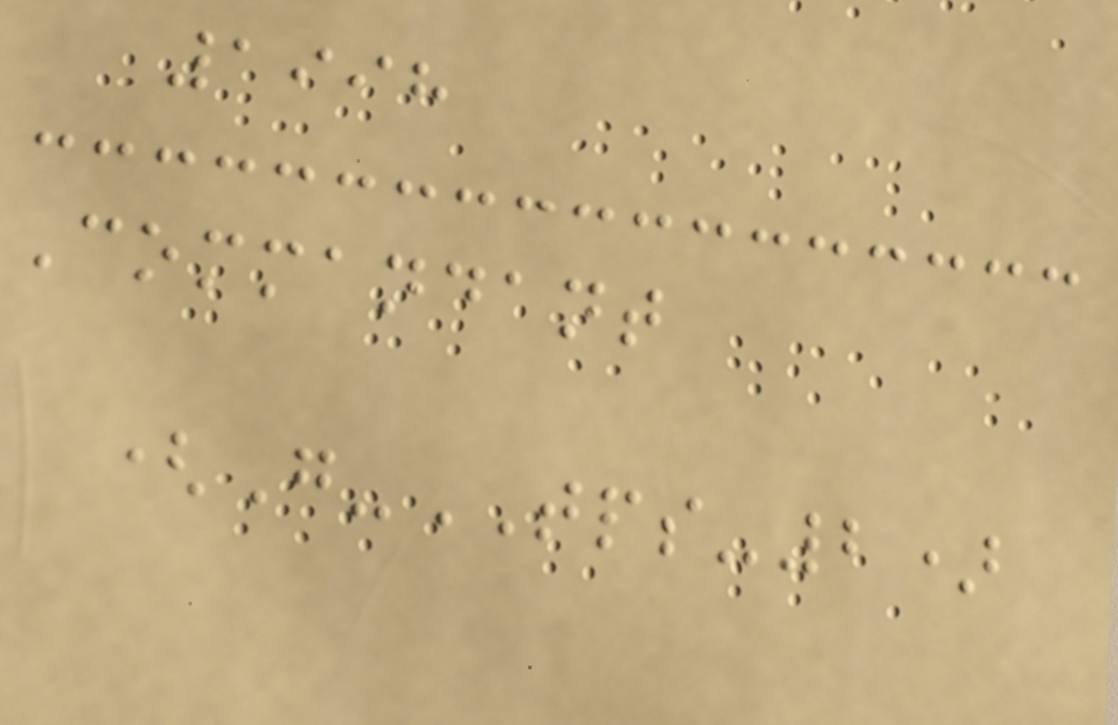1998
Commandant
(G-TPS-2)
